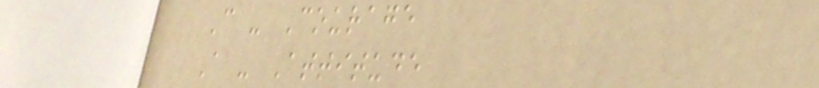C - Courage
A - Attitude
